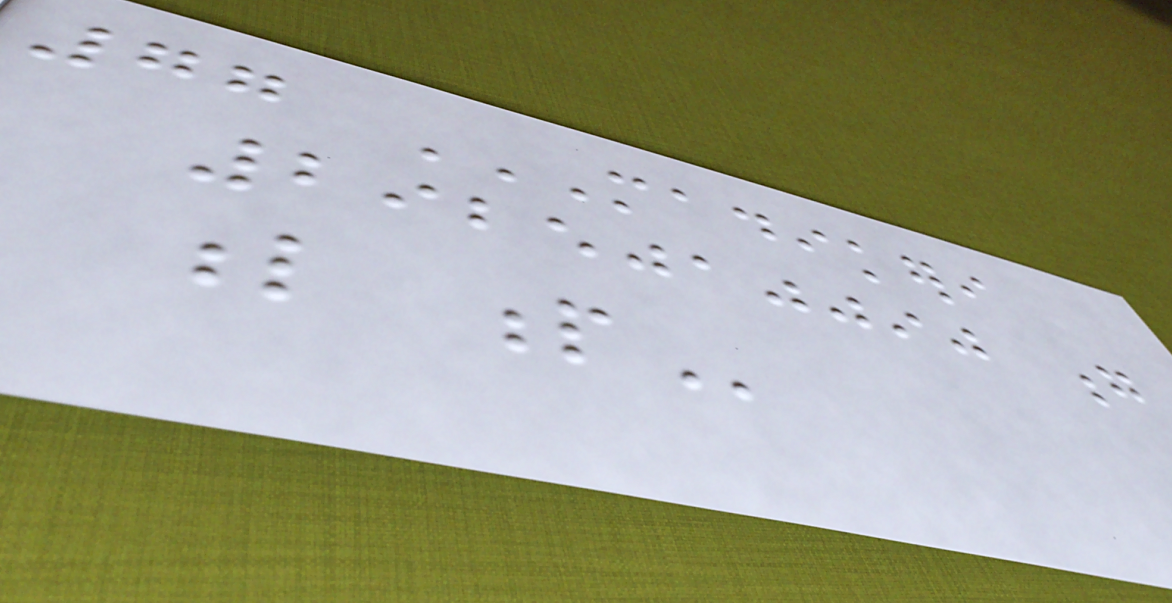77 MADIKERI
2925010090 G
L P
